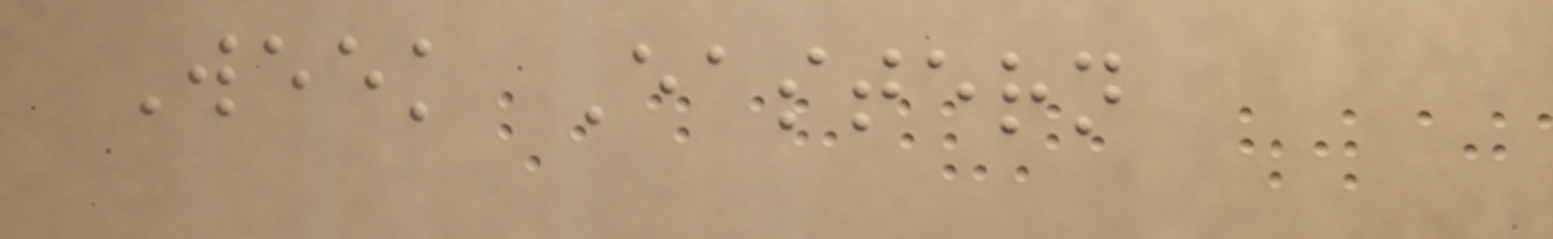Week Eastern
